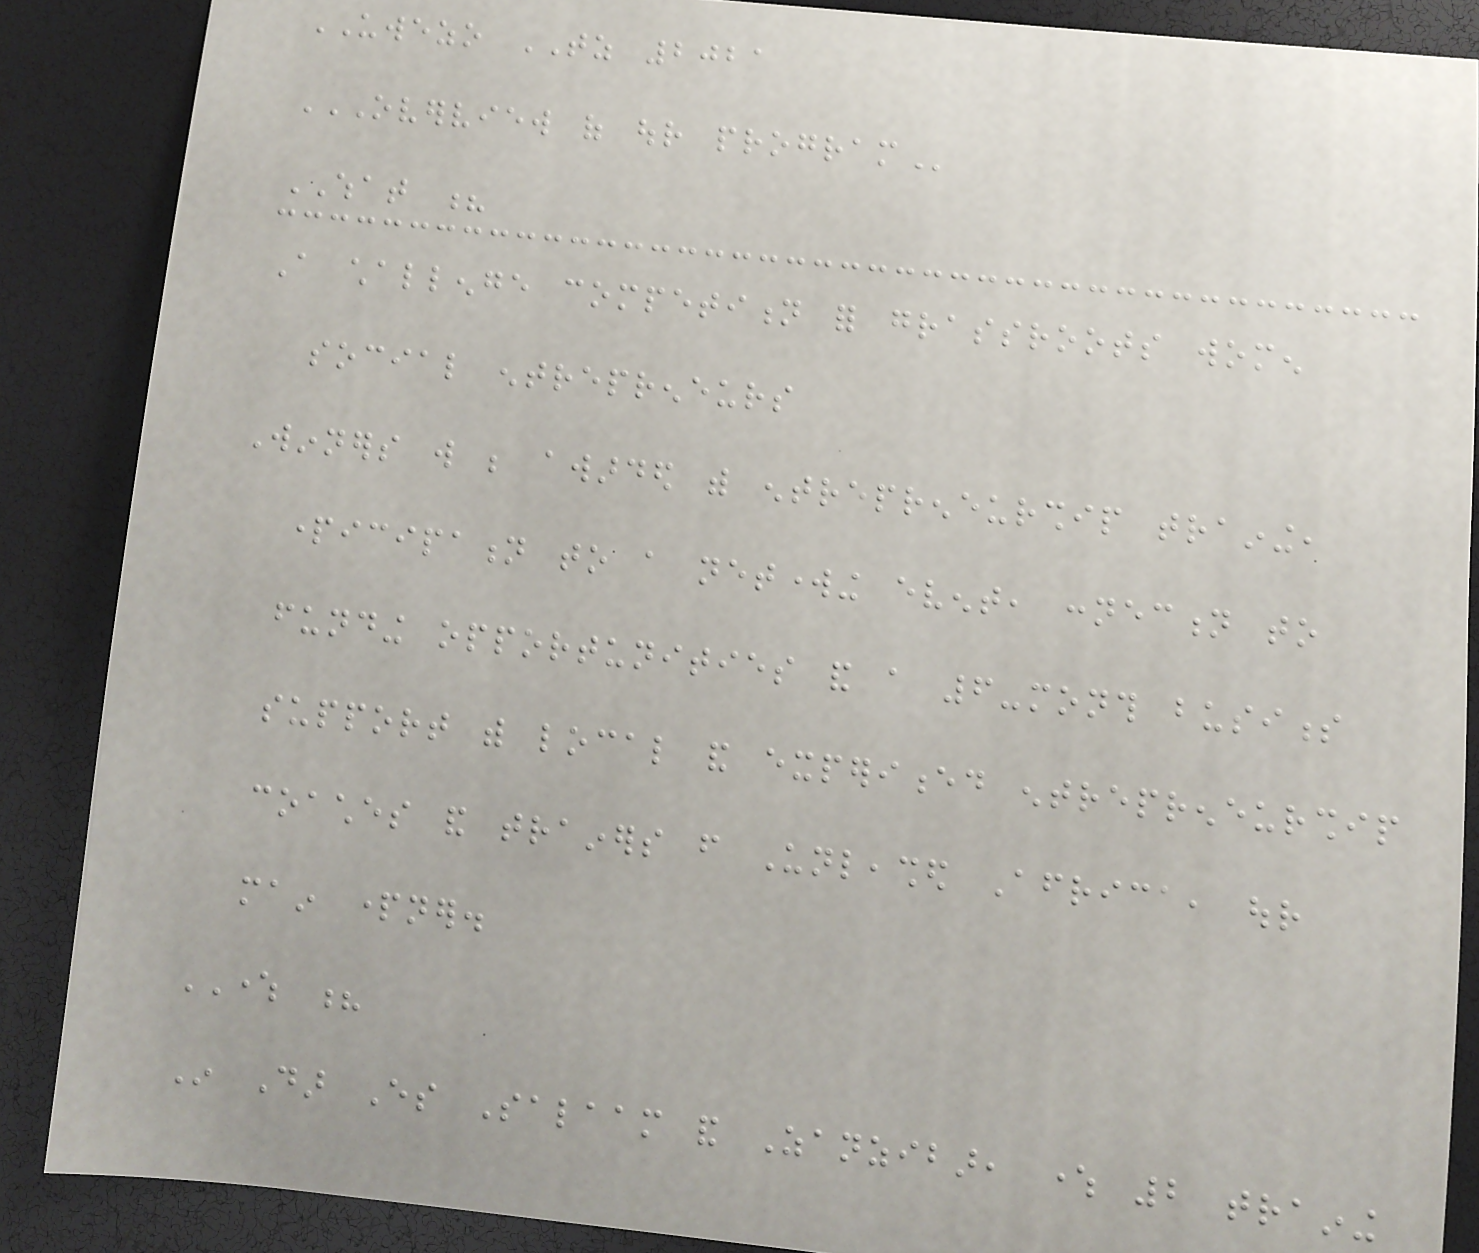UWEZO TZ 2021
OVERVIEW OF OUR PROGRAM
WHAT ?
A challenge competition for grassroots women
social entrepreneurs
Winners will be awarded with entrepreneurship training,
participation to a networking event, connection to
funding opportunities and a 6-month business
support with local and experienced entrepreneurship
coaches and trainers from Unleashed Africa, our
main partner.
WHERE ?
In Dar Es Salaam and Zanzibar, where 2 training
